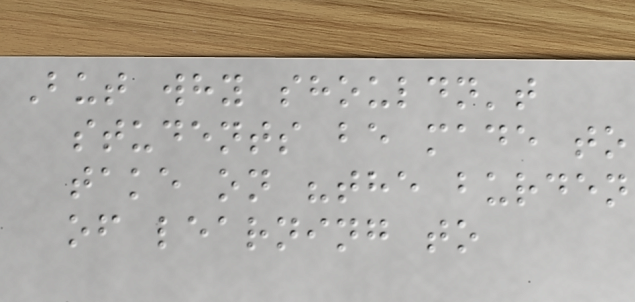But why shouldn't
students be made to
take on "the burden
of learning to
